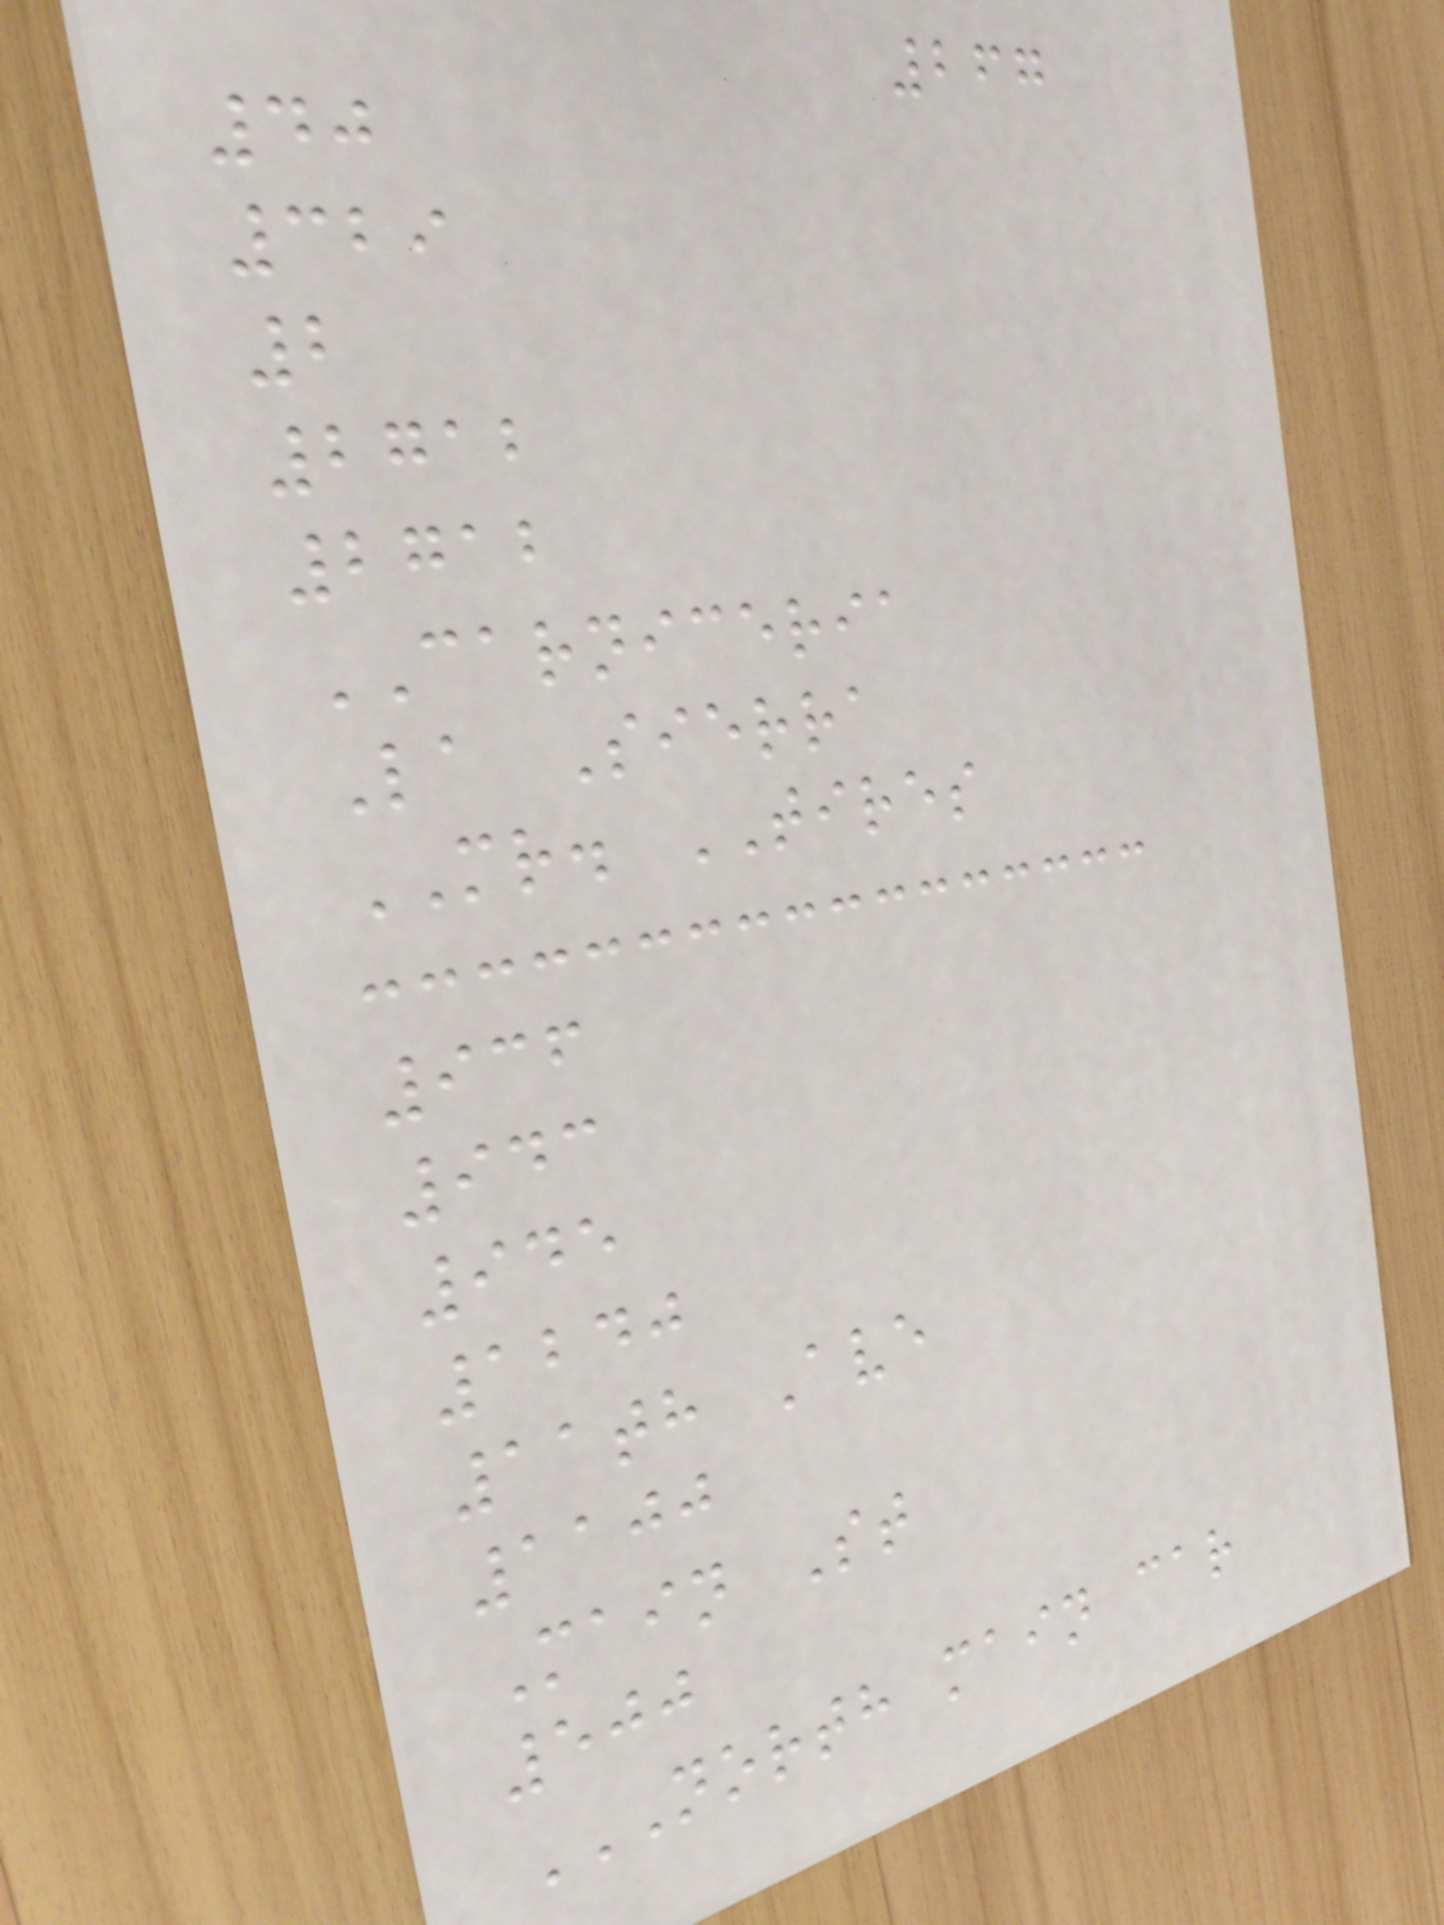267
40
329
2
2712
2712
CARNICERIA
La Sierra
MR. TIRES
936
943
945
1240
11th Ave
1100
Main St
500
NORTH MAIN CAR
